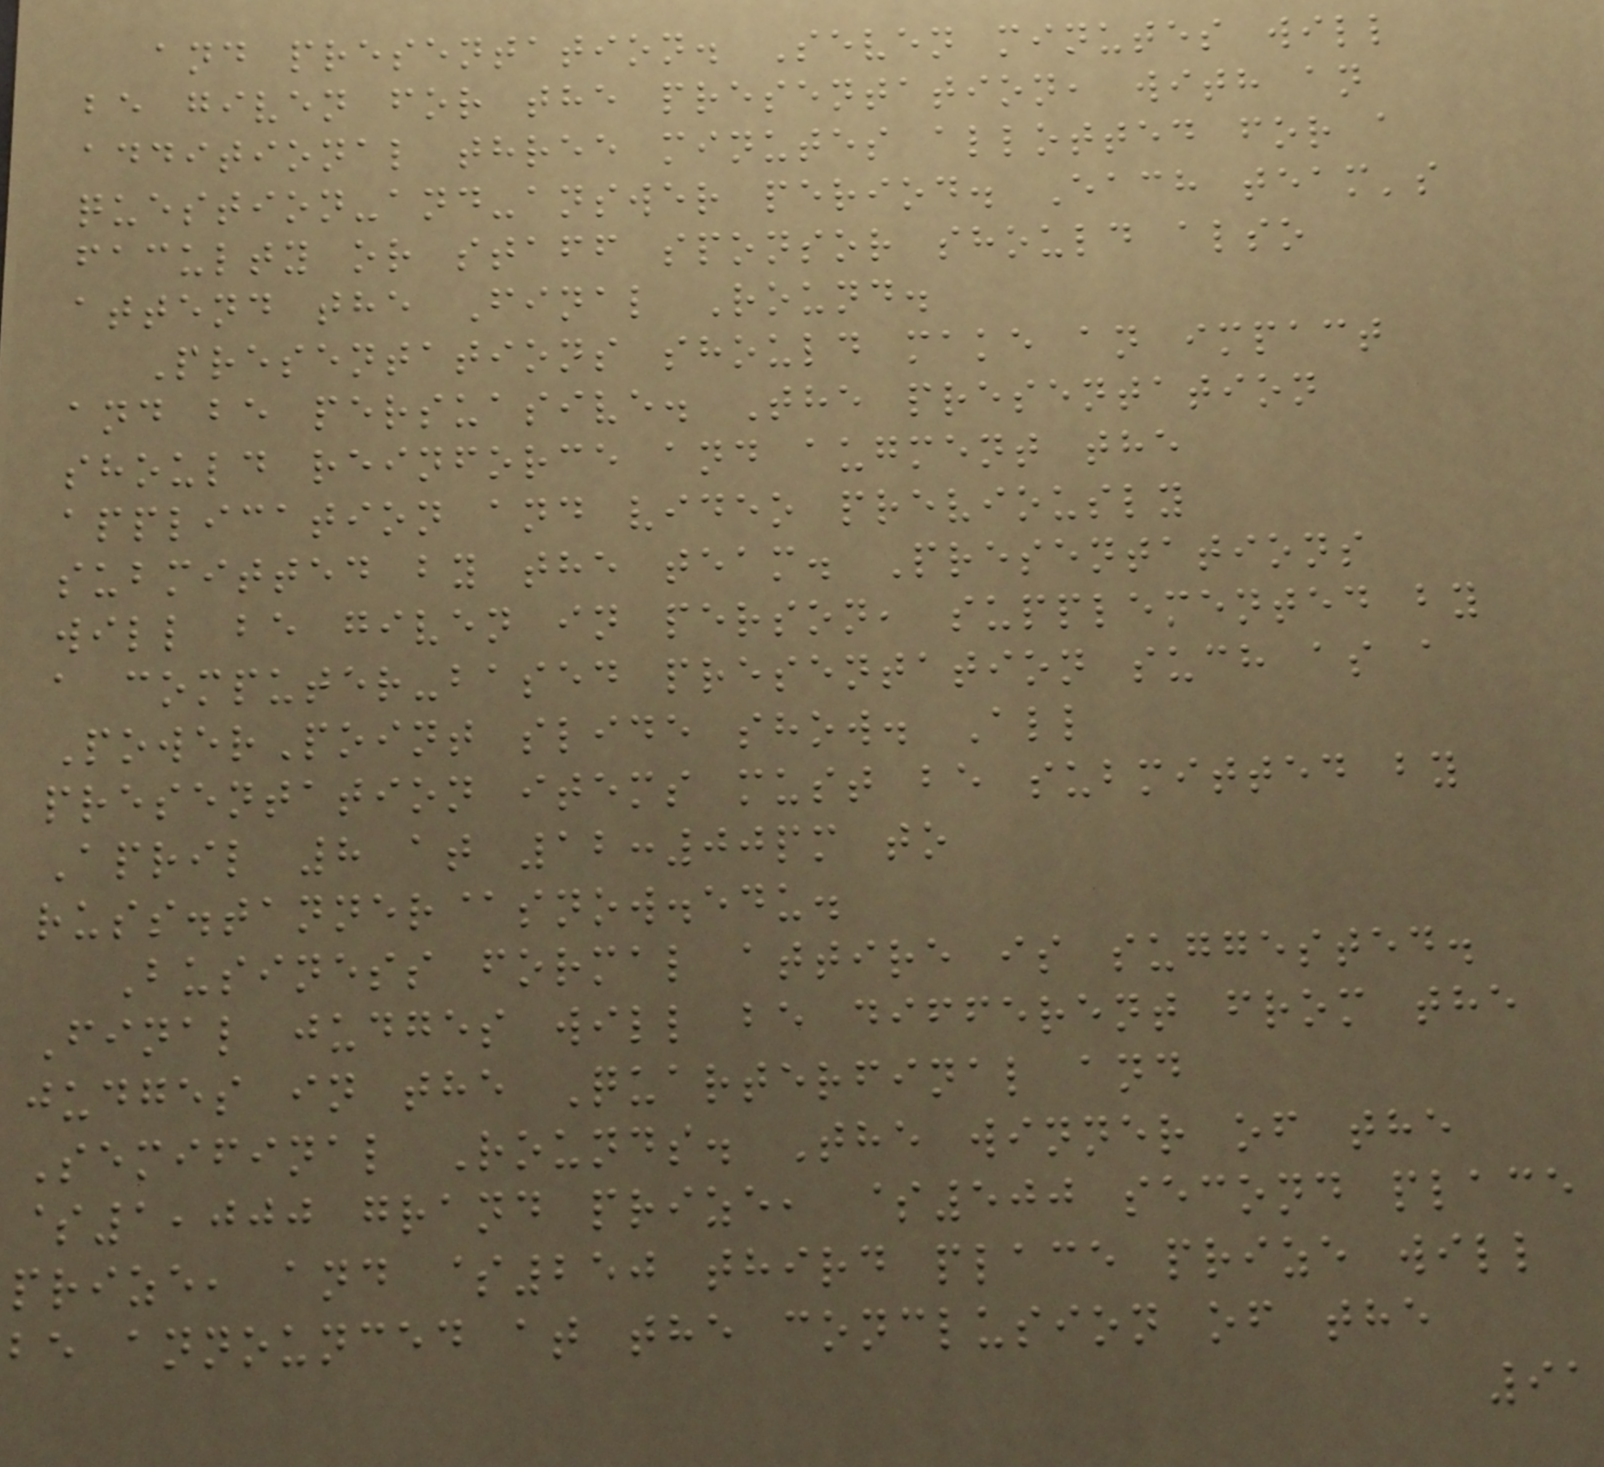and presentation. Seven minutes will
be given for the presentation, with an
additional three minutes allotted for a
question-and-answer period. Each team's
faculty or staff sponsor should also
attend the Final Round.
Presentations should make an impact
and be persuasive. The presentation
should reinforce and augment the
application and video previously
submitted by the team. Presentations
will be given in person, supplemented by
a computer-based presentation such as a
PowerPoint slide show. All
presentation items must be submitted by
April 8 at 12:00pm to
russ.tanner@snow.edu.
Business formal attire is suggested.
Final judges will be different from the
judges in the Quarterfinal and
Semifinal Rounds. The winner of the
$1,000 grand prize, $500 second place
prize, and $250 third place prize will
be announced at the conclusion of the
91
